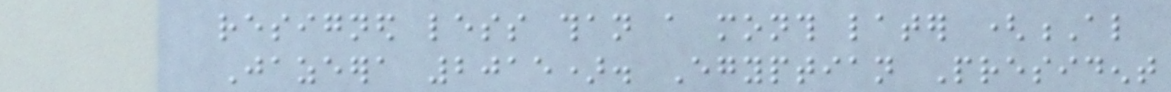resigned less than a month later (Al
Jazeera 2015). Egyptian President
